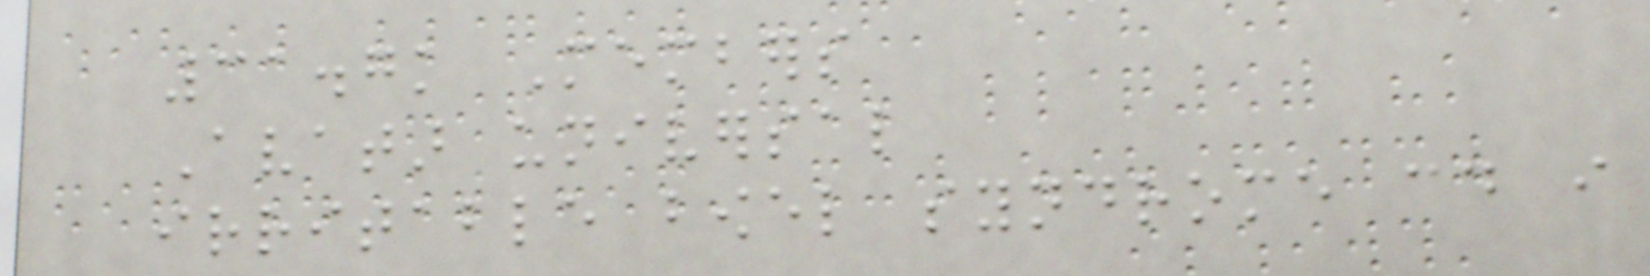31.7k Members
Avatar universal
irritable bowel syndrome could i
